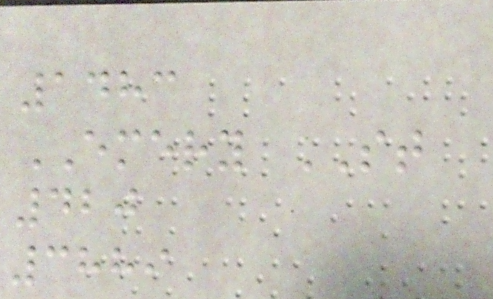1483
EMERY ST
420
3889
